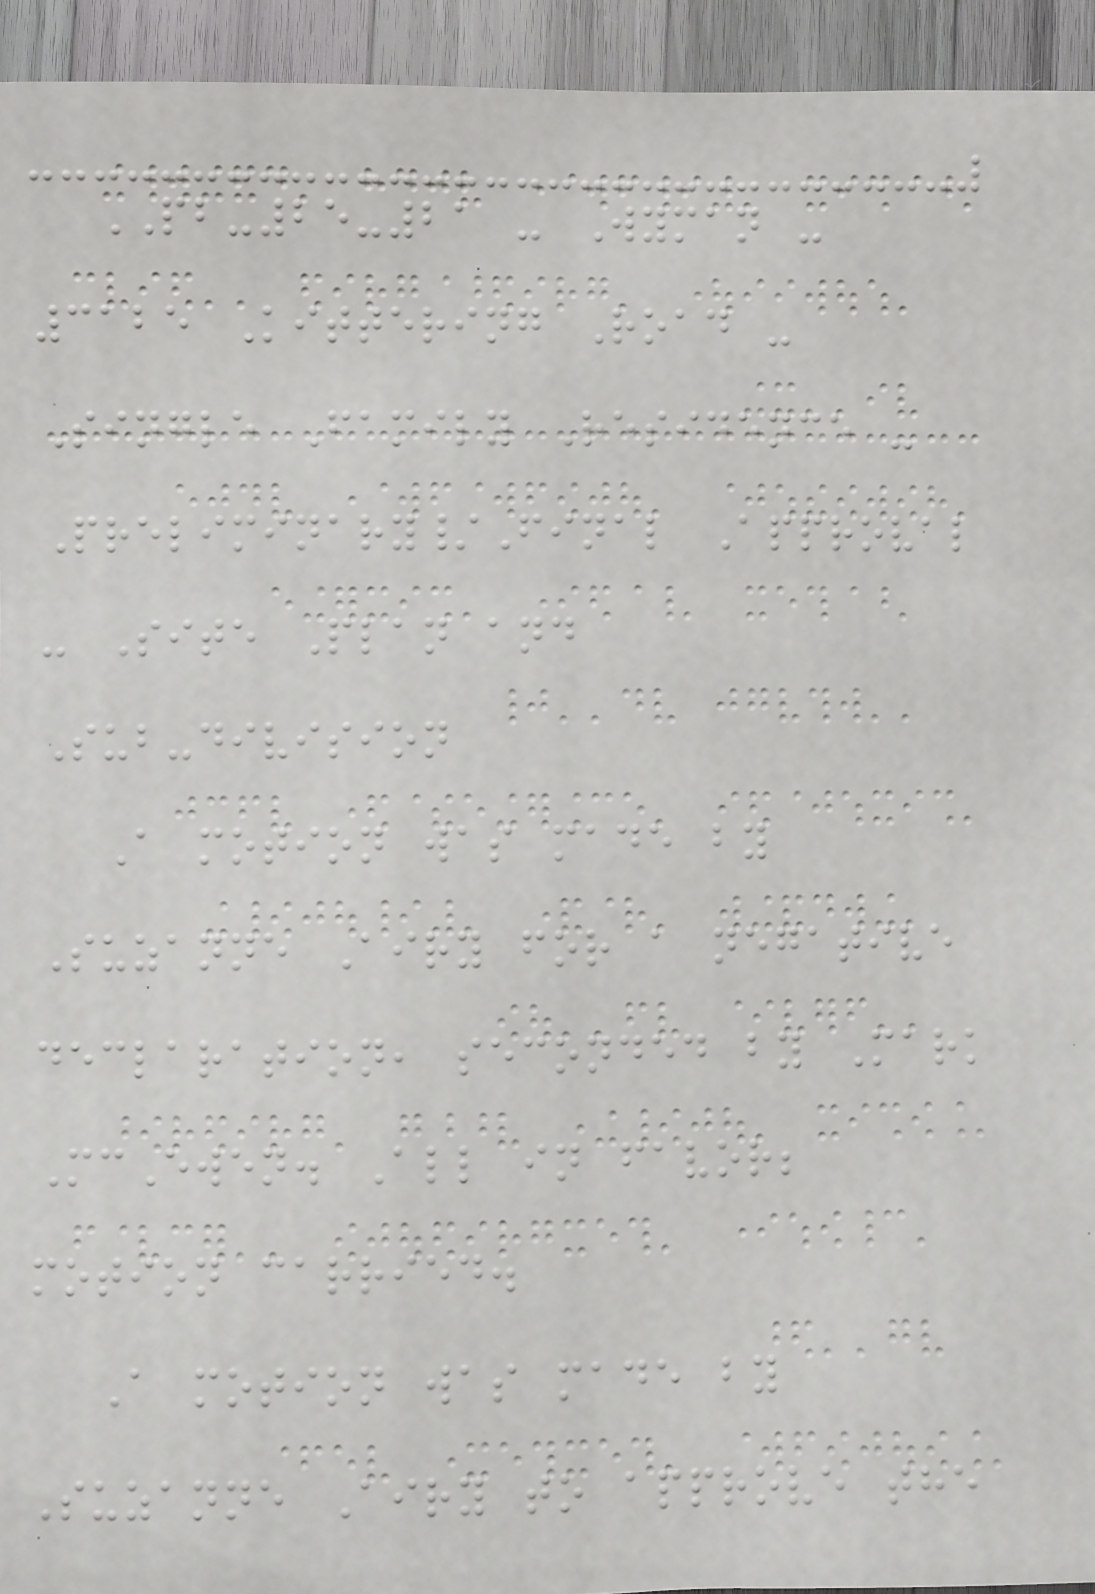PB-25-21 - Wyman -
3125 Kittering Road -
Single Family Residence -
Preliminary/Final Approval
- Site Plan and
Sub-division
A motion was made by
Suzanne Airy for a negative
declaration, seconded by Mark
McEwen. All in favor;
motion carried.
A motion was made by
Suzanne Airy to approve the
